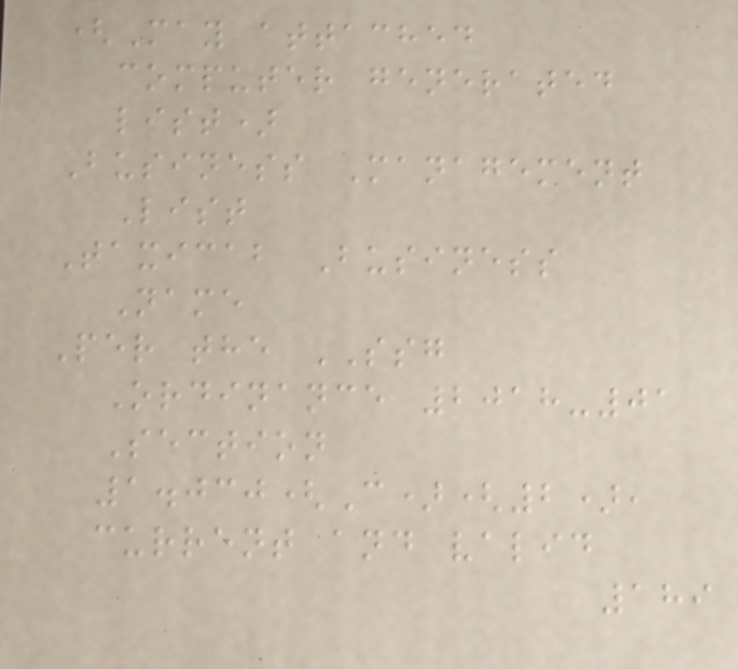(May attached
computer generated
list)
Business Management
List
Taxicab Business
Name
Per the SSG
Ordinance 2018-01
Section
1.030(C)(2),
current and valid
189
